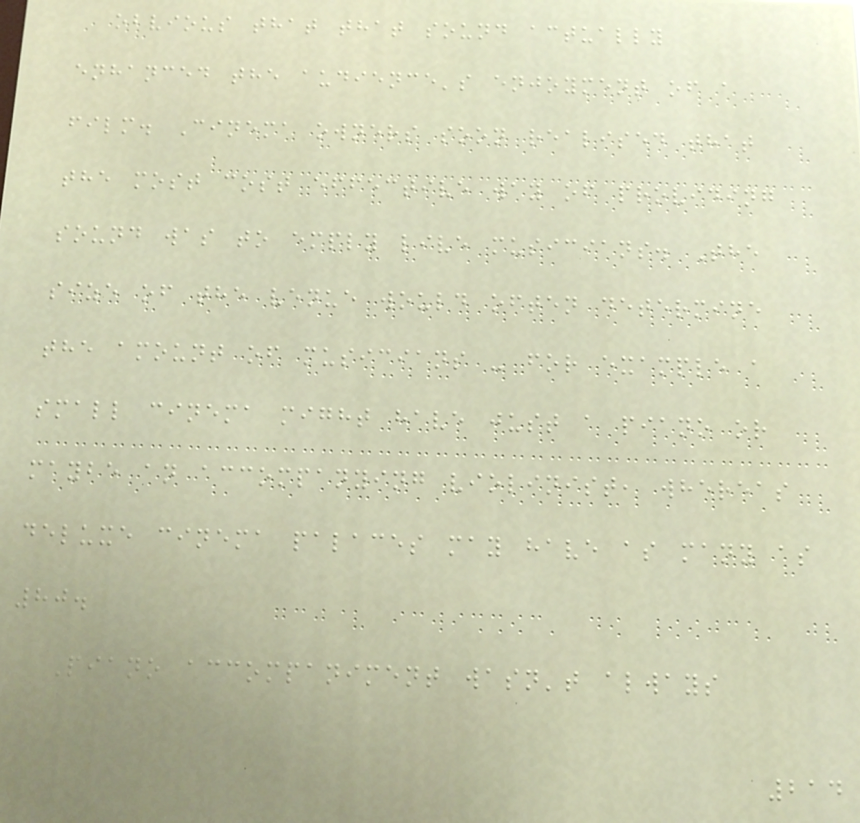obvious that that sound actually
enhanced the audience's enjoyment of a
film. Cinema owners soon realised that
the most cost effective way of providing
sound was to emply live musicians. The
size of the venue would often determine
the amount of musicians - for example a
small cinema might have just a piano or
maybe an accompanying violinist, whereas
deluxe cinema palaces may have as many as
80.
Piano accompaniment wasn't always
214
